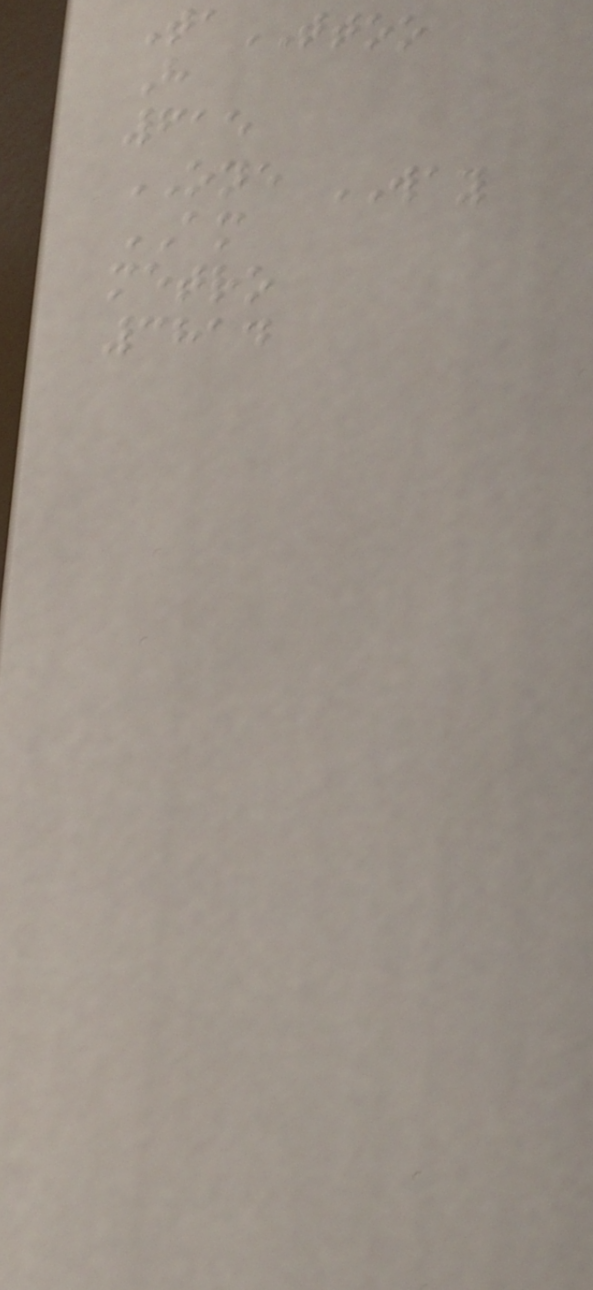TaTTOO
H
615
ONE WAY
AM
metro
3814
